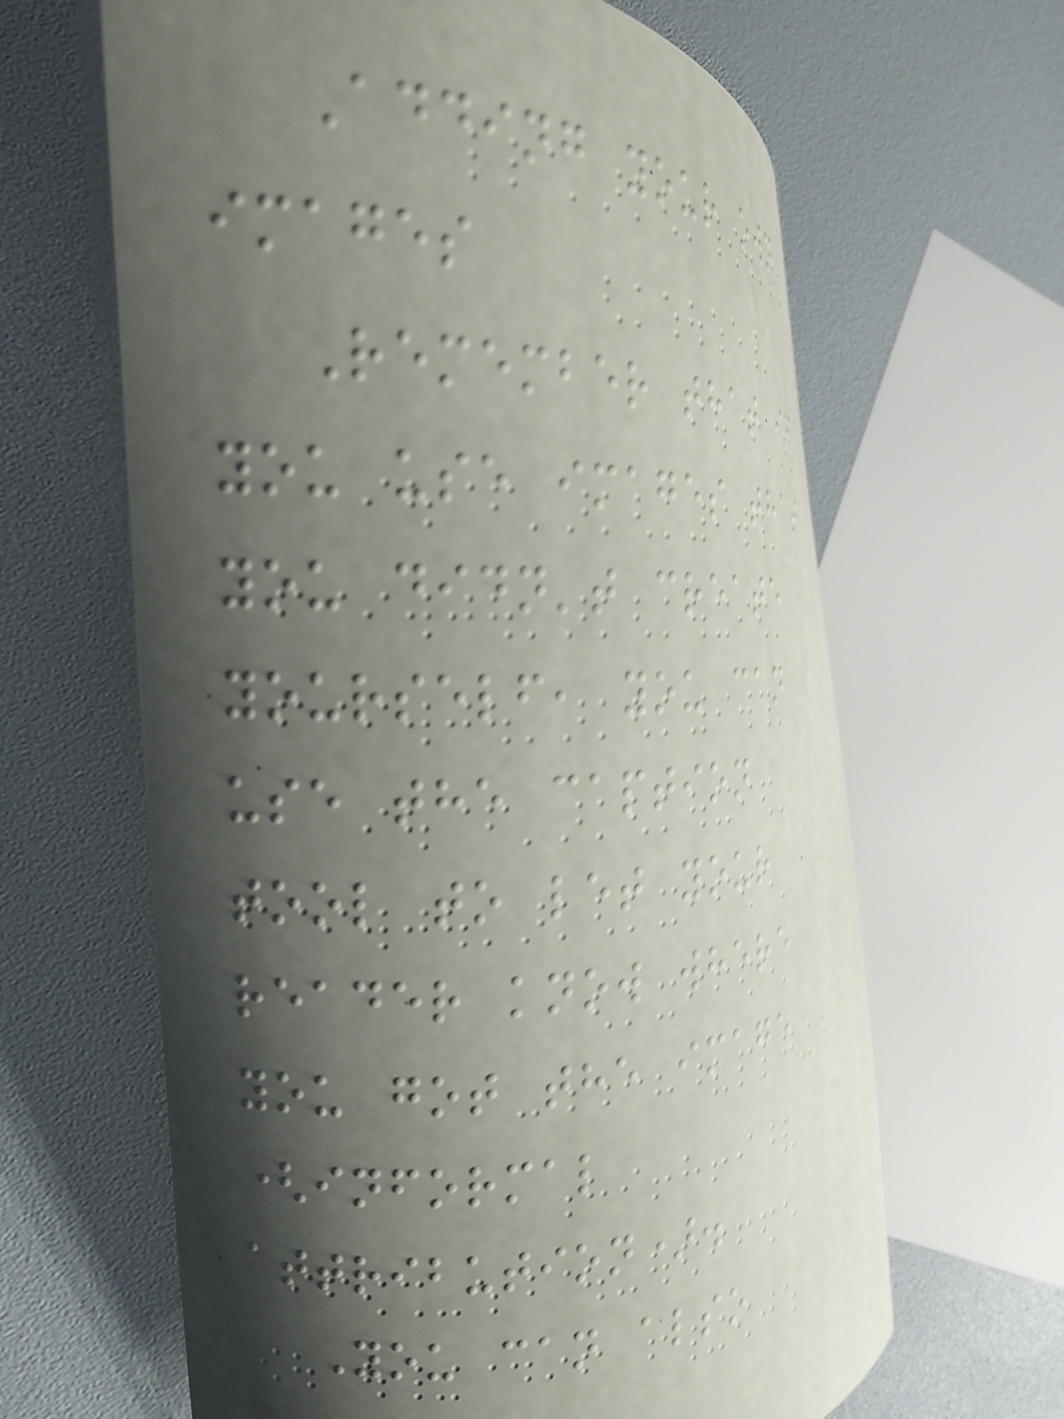Adding your own
images
Remember that if
you use images that
you didn't create
yourself, you can
use the caption
tool to let your
reader know where
you got the image
(informal
attribution).
You can also
